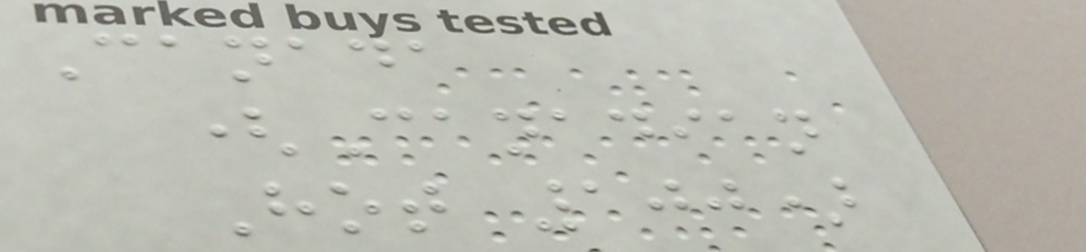Canada
(Canadian
Hot 100)
